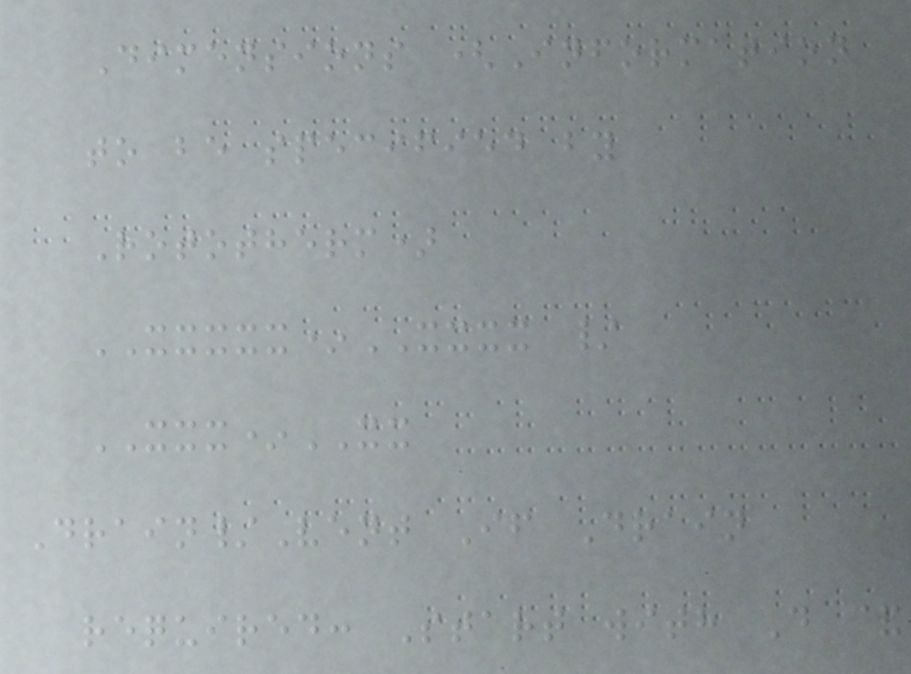Dimensions (Information
to be specified by
Rototherm)
XXXXX*XXXX /
XXX*XX
Drain/Vent If Drain
required: Start with D &
